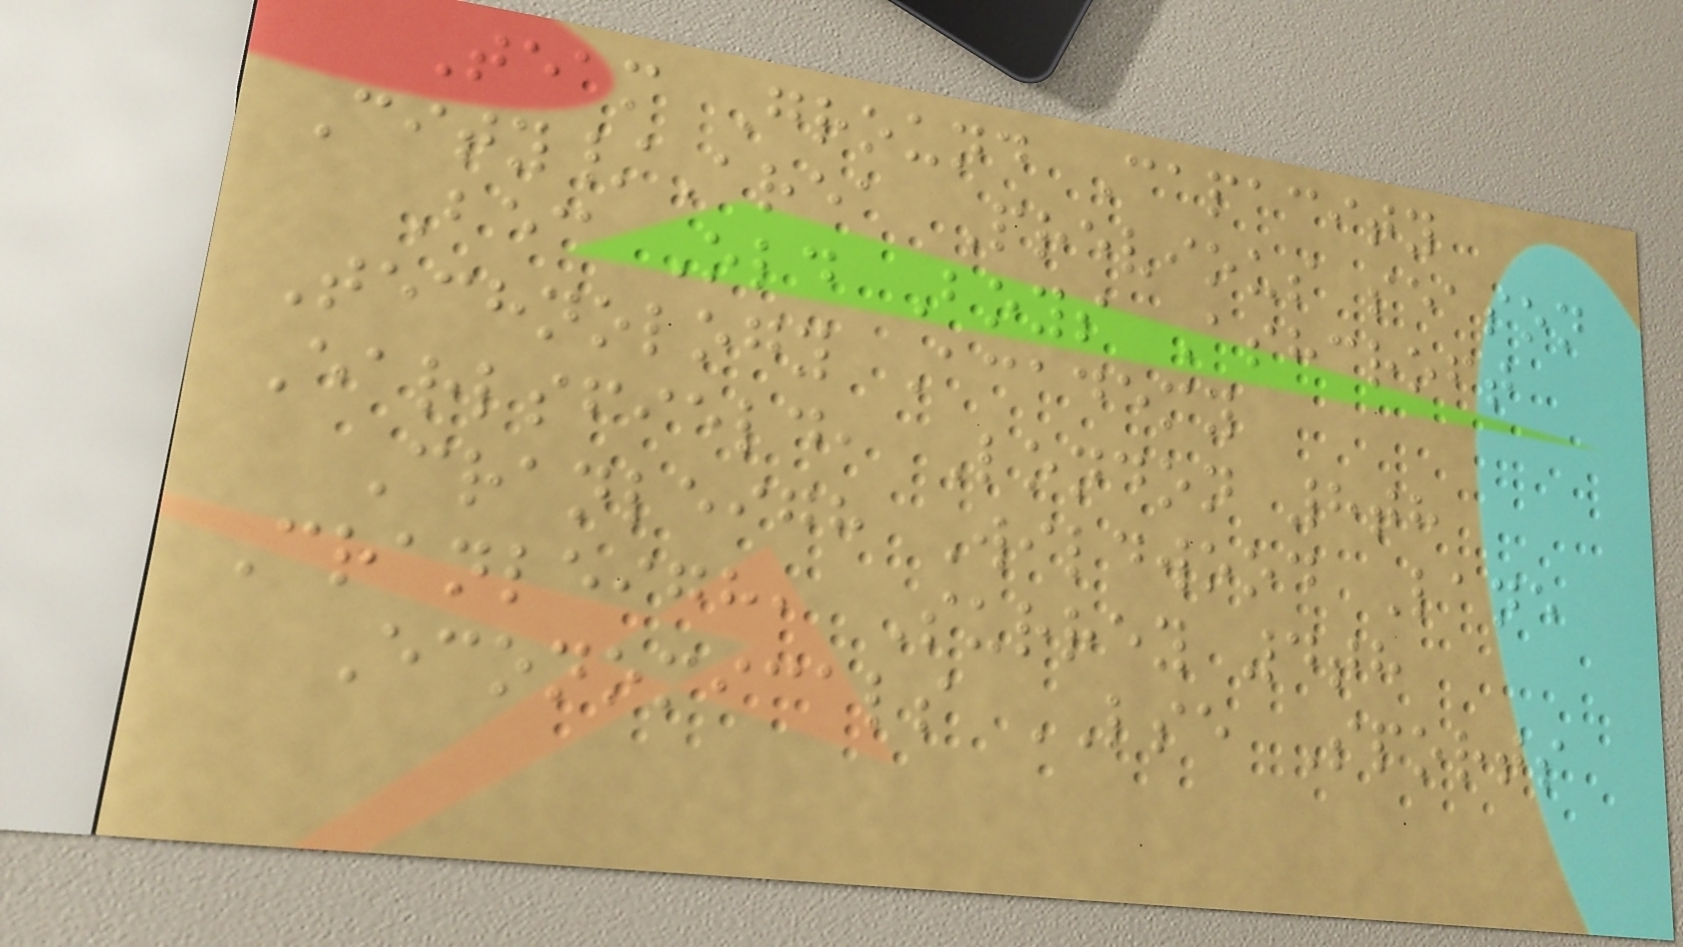Team Ground Capacity
City/Area Previous season
Bec Old Boys Ashcroft
Technology Academy
Earlsfield, London 8th
Cranleigh Wildwood Lane
Cranleigh, Surrey 4th
Economicals LSE Sports
